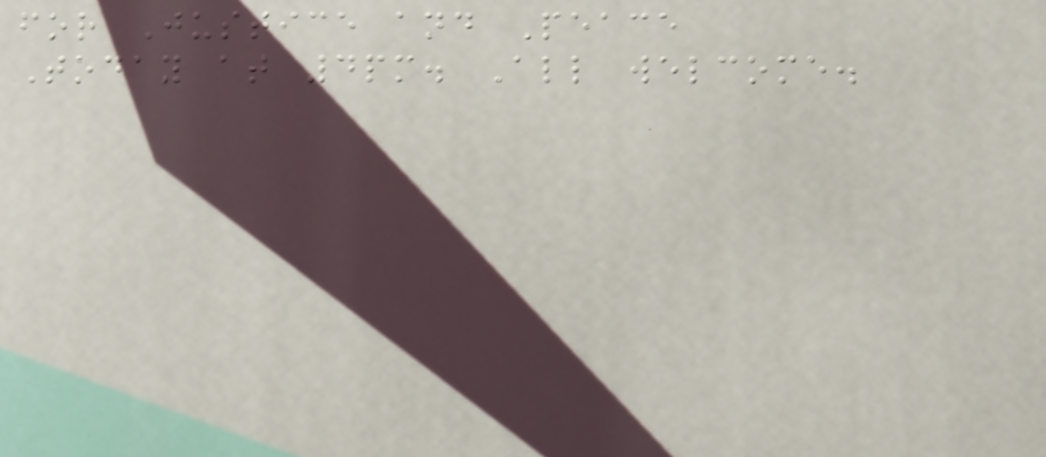for Justice and Peace
Today at 4pm. All welcome.
